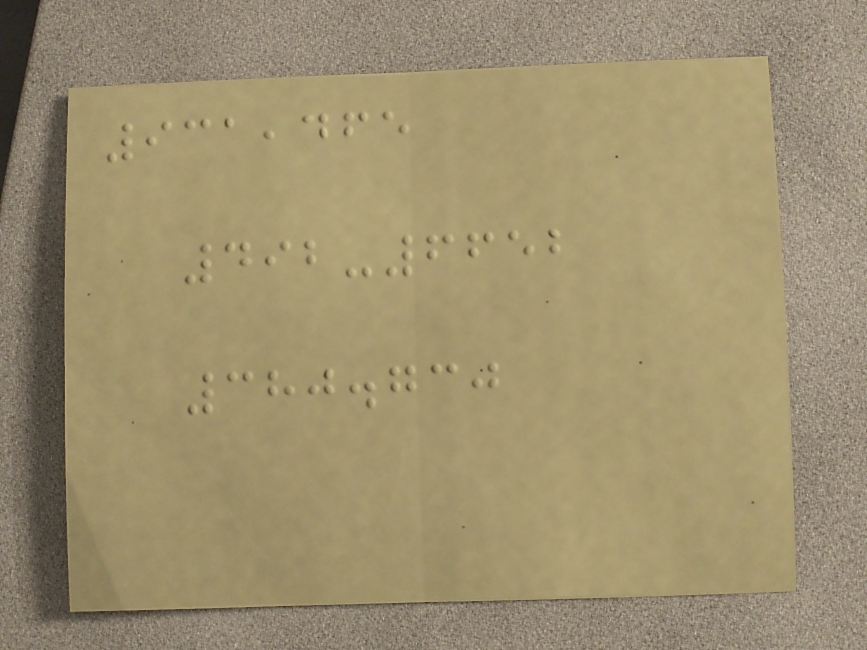931,465
492-6652
380.730
